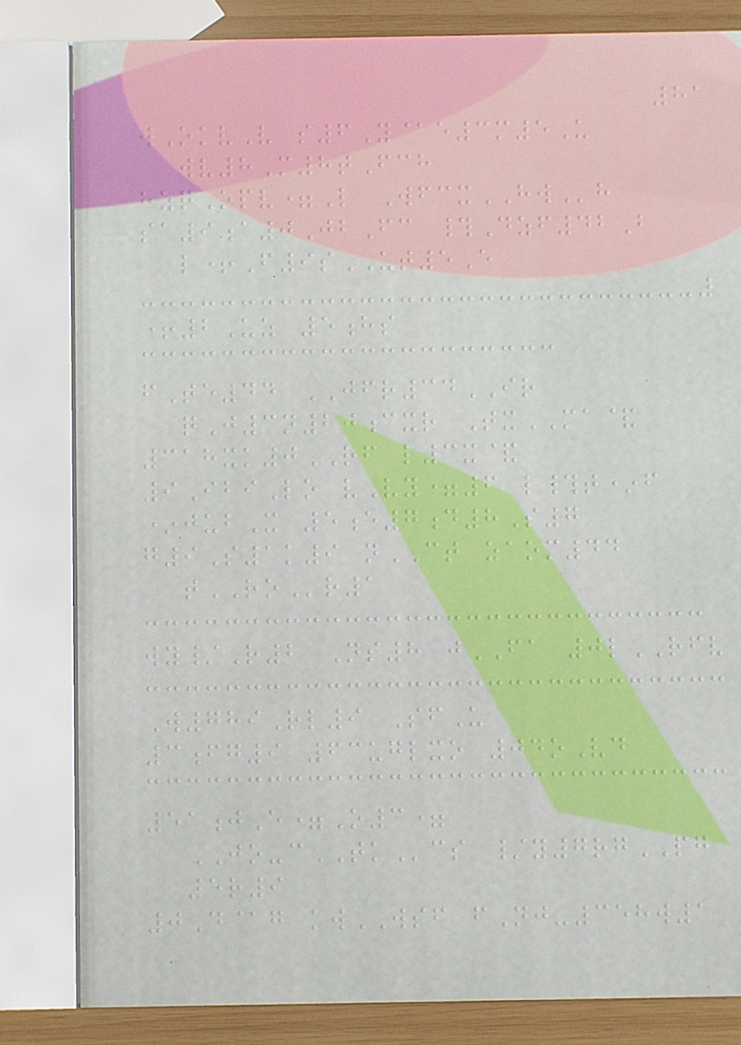81
wOkvV s6Y@e3m5U
wv8M8tFch
hzqOpv=L WfcxHWh
sa9a0JbFc #Dzf42B
l+F9sUT5E
+2Uz 5hs
fTe44 JFR34IR
qJ3n20cxr TxMA&
318xk0RF l3x&
9IbiLo vVy=6 l#t*f
*jubX 5e7d8S7
g9S1k9 nCT zaom44
tROr1
wy/R2 Ns8 jFA 0lRFV
W789Rl9 SfU
3fg9 63uglxo 04oVd
51jE=O3=
JO-cTKcs /y7rgPG
5r9
0D@g kwWSF fNj-358w1
